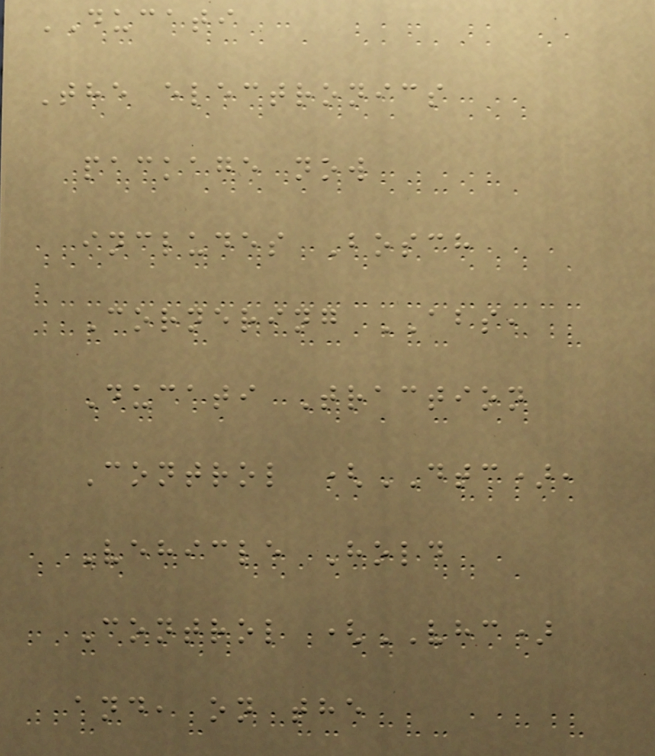DUCATI
The electronics
package now
includes Bosch
Cornering ABS,
Ducati Traction
Control (DTC),
Vehicle Hold
Control (VHC)
and, on the
